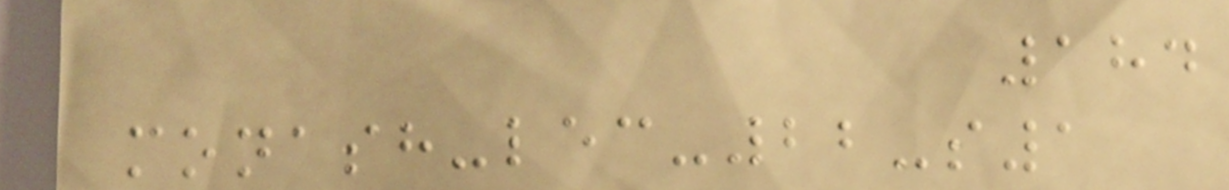184
monash-lec-22-s1
